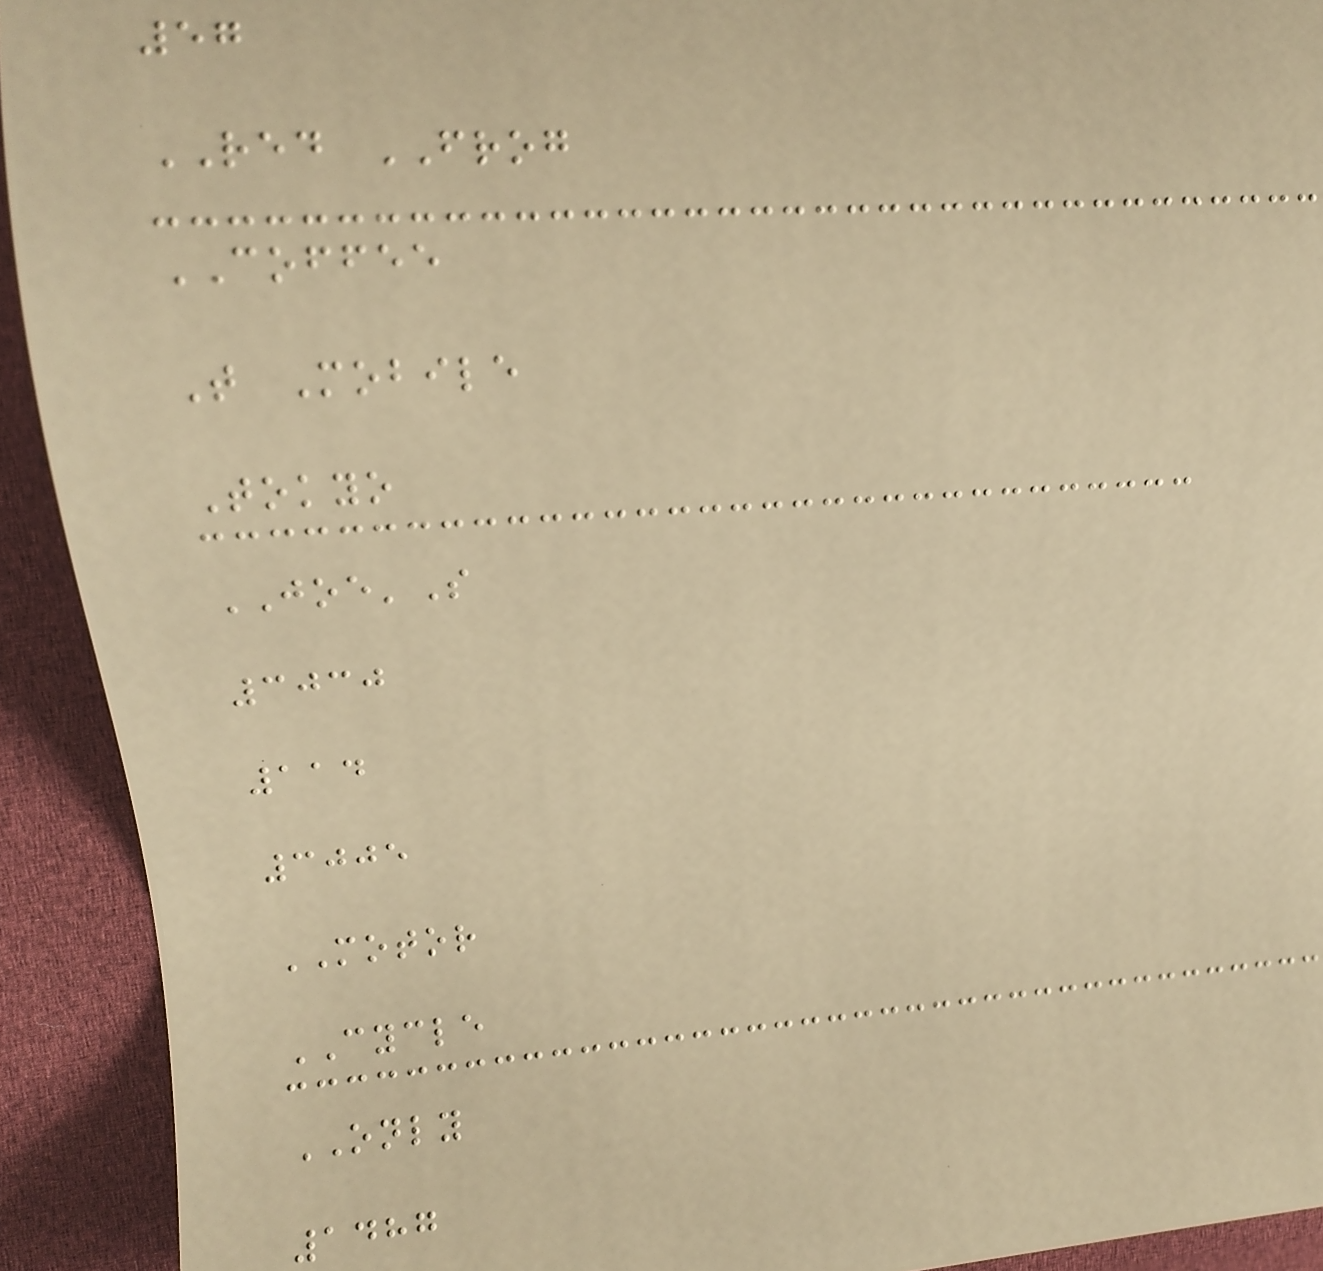57
RED FROG
COFFEE
T Mobile
Tokyo
JOE'S
3030
114
3005
MOTOR
CYCLE
ONLY
1487
